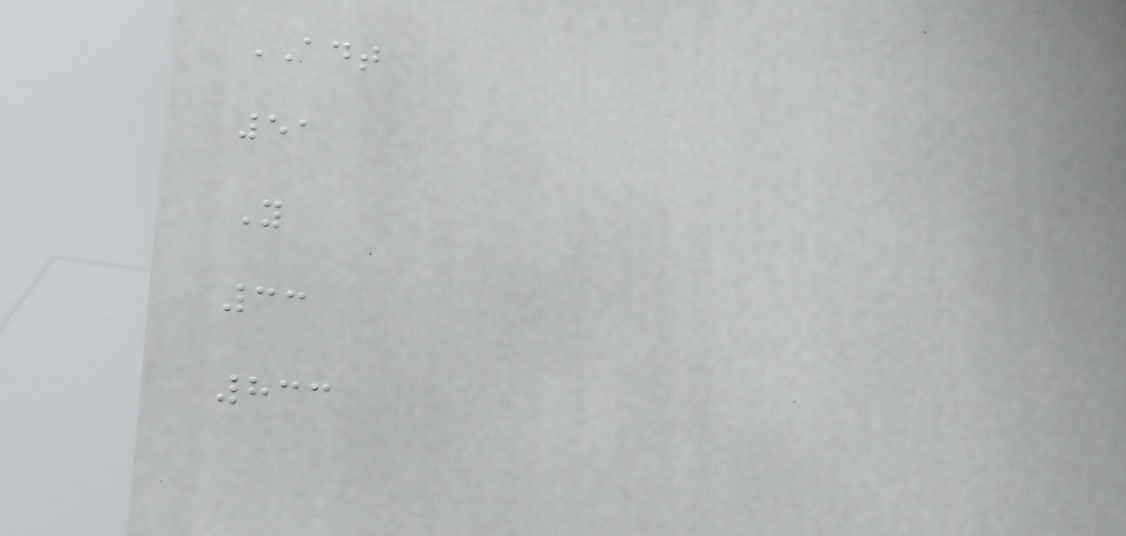ADT
51
Y
33
833
